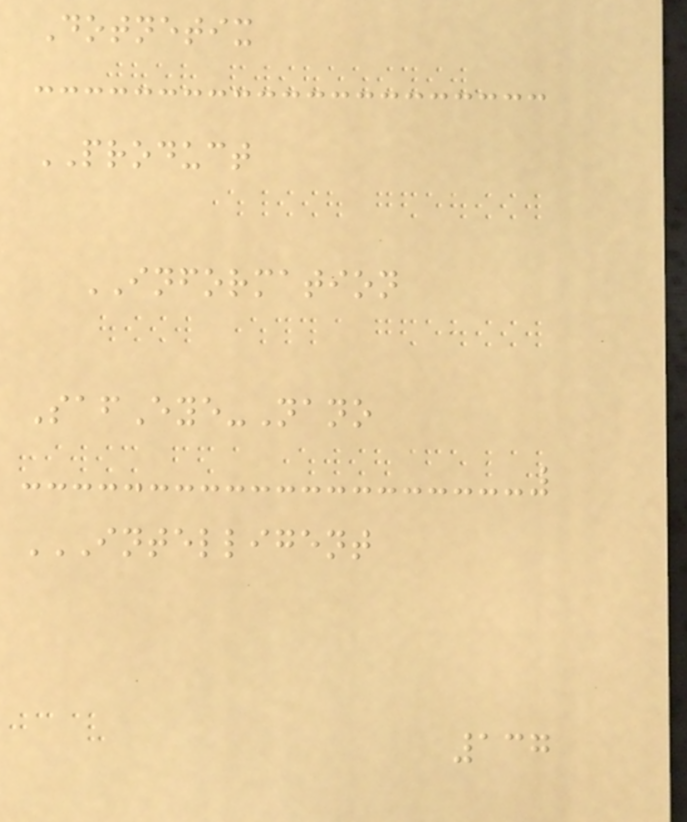Dotnetix
PRODUCT
INFORMATION
SafEye-Nano
INTELLIGENT
137
